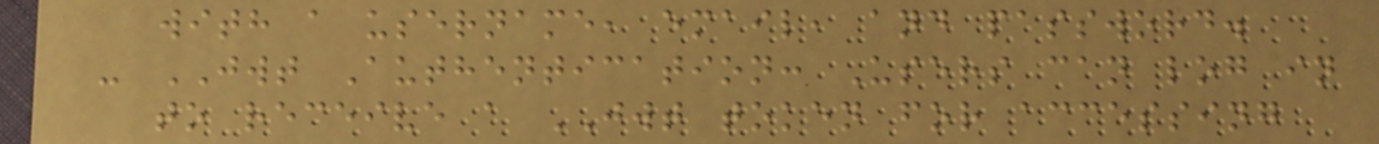with a username, email, and password.
- JWT Authentication: Users can log in
to receive a JWT token for accessing
